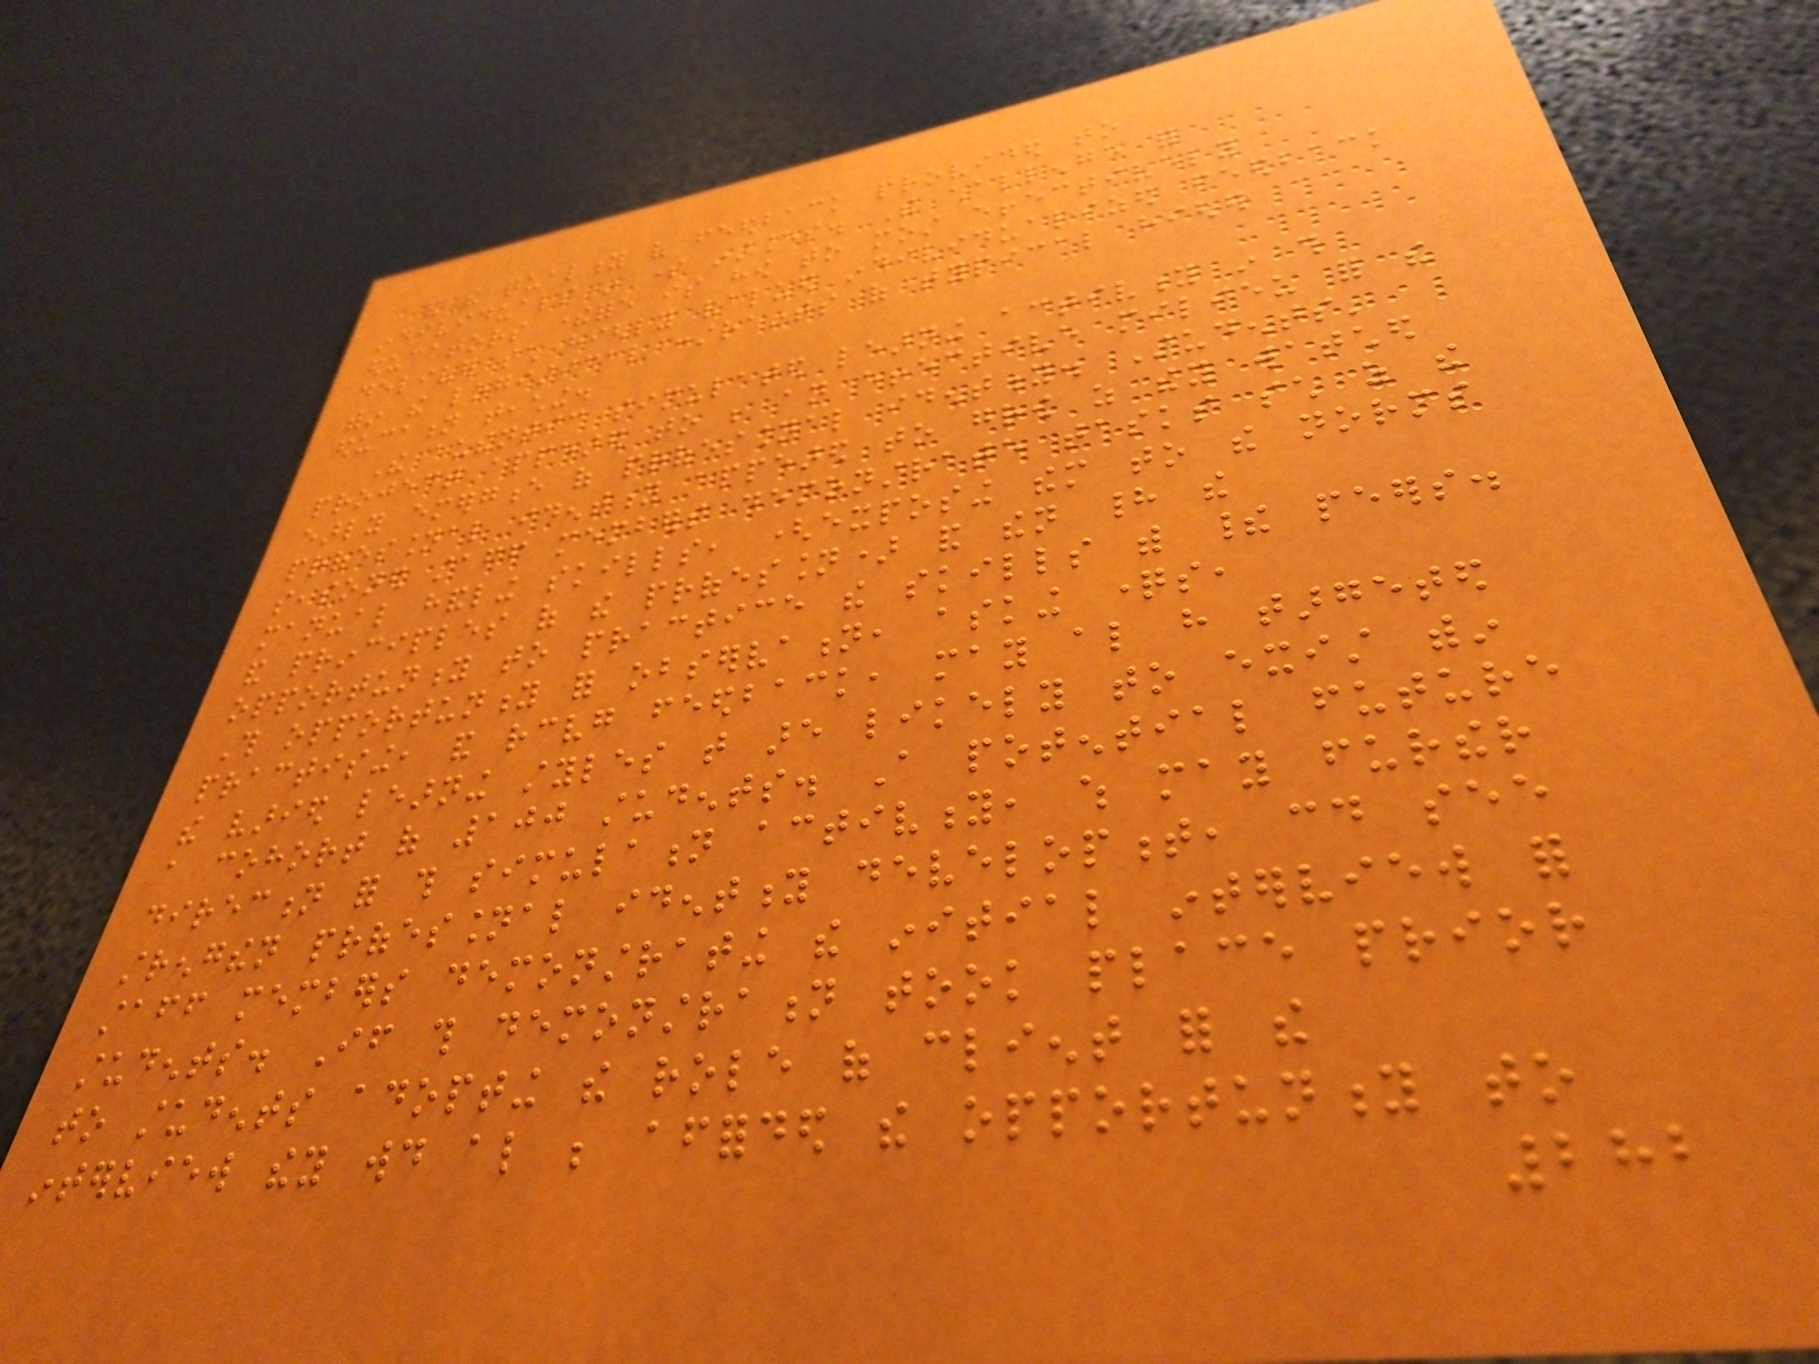and the quality of feedback provided to
individuals in some instances. The challenge for
educators therefore is how to most effectively
deliver such highly valued individualized feedback
within the logistical constraints of typical higher
education teaching.
The authentic simulated learning activity in this
project appeared to be an effective milieu for the
early emergence of professional identity. Students'
professional identity appeared to grow as they watched
seasoned staff members demonstrate tasks such as the
manual handling skills, (exposing them to the norms
and principles of the profession) and then had the
opportunity to practice the skills with their peers.
This opportunity for observation, asking questions,
practising, and receiving feedback, may also have targeted
the varied learning styles that are likely to exist within
a cohort of 100 students. A potential future
direction for this simulation activity, which may further
strengthen professional identity development, could see
staff members demonstrating the initial interview for
students. If this demonstration took place prior
to students adopting the role of client for the
interview they would also be afforded the opportunity to
282
